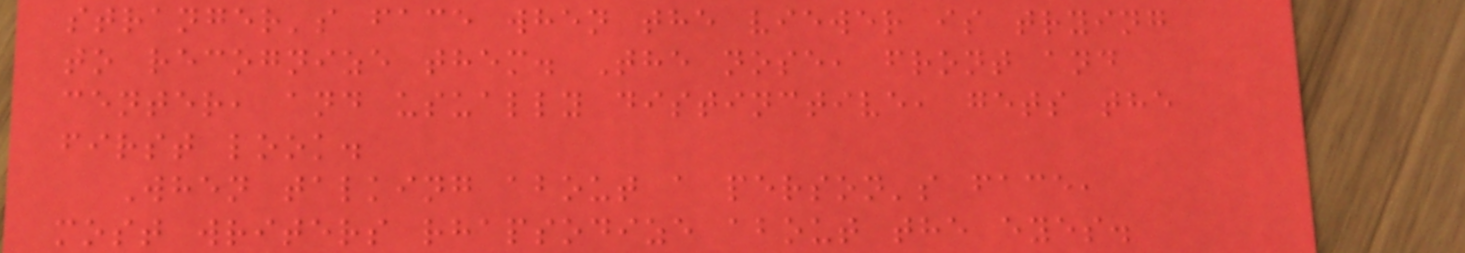stranger's face when the viewer is trying
to recognize them. The nose, front and
center, and usually distinctive, gets the
first look.
When talking about a person's face,
most writers rhapsodize about the eyes.
